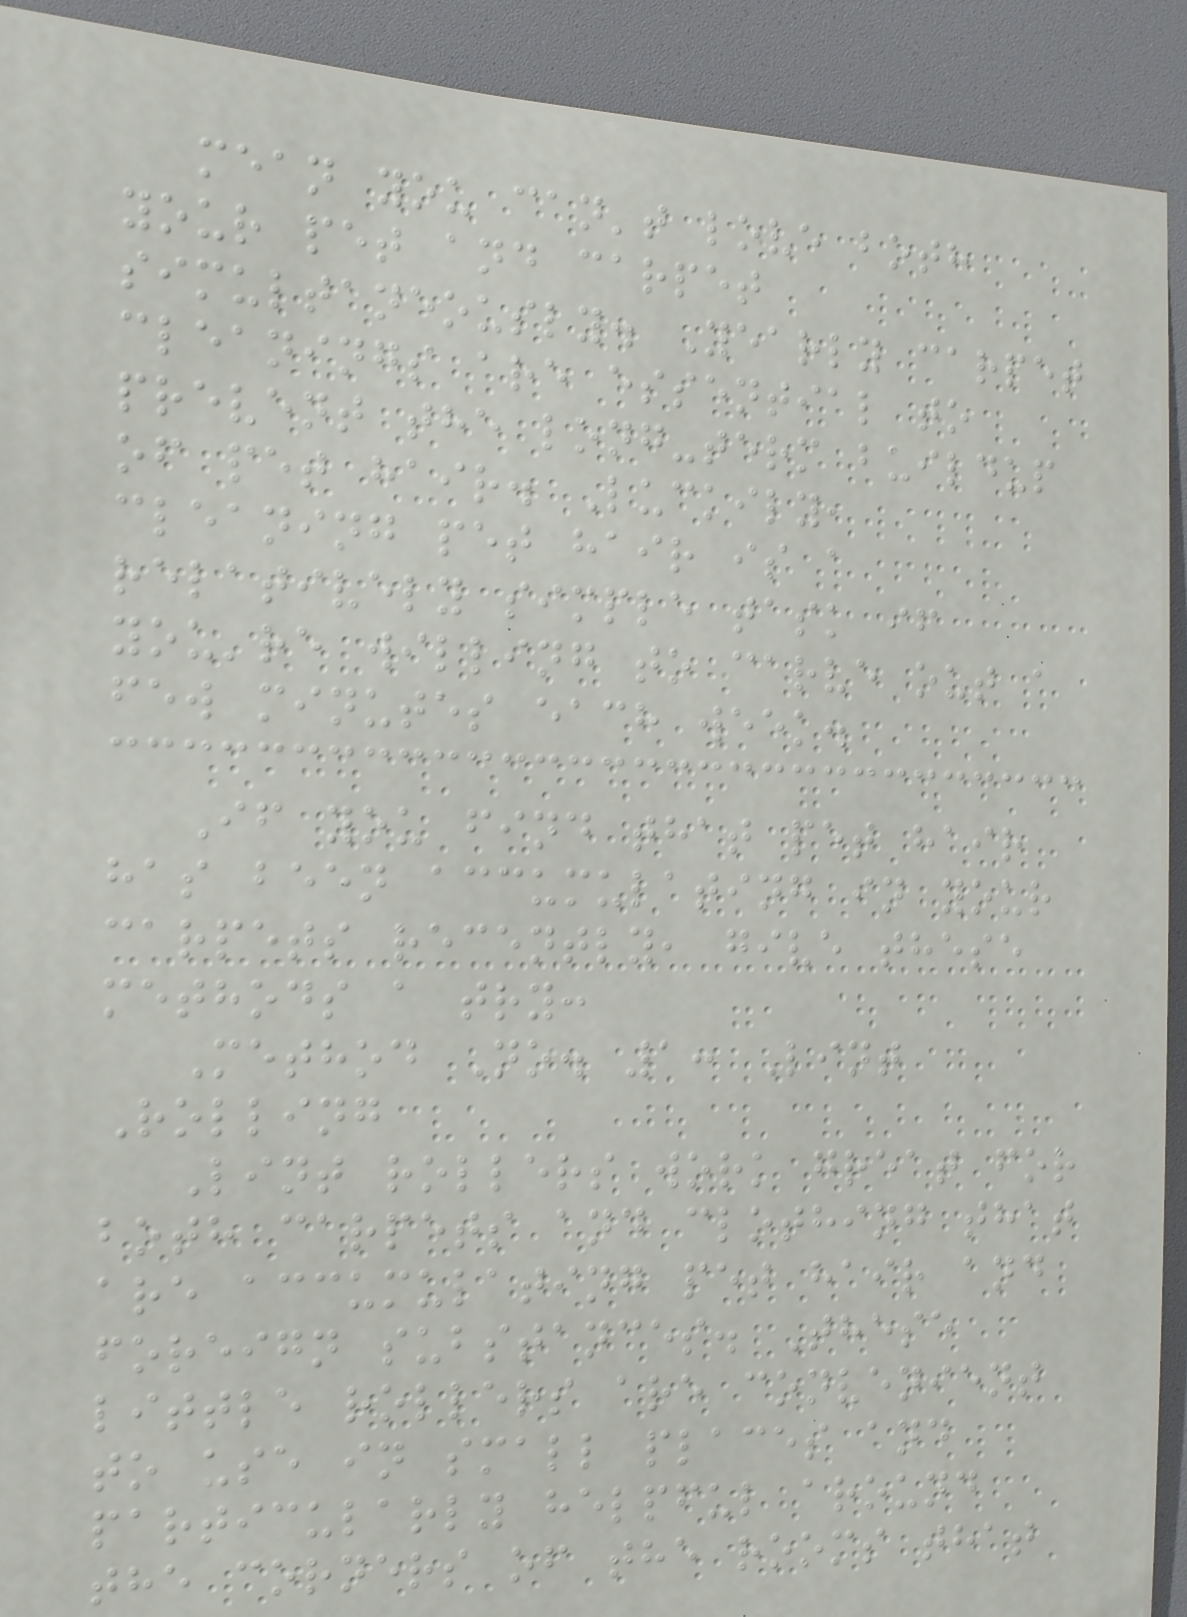mean you can't love both
your pet and carpet
simultaneously. Yearly carpet
cleanings are essential to
prevent the long-term buildup
of pet hair. Luckily,
cleaning pet hair is a
relatively simple task if
you're willing to carve out a
few minutes each week.
If you find that pet hair
has been accumulating in your
carpets recently, give these
methods a try:
Method No. 1: Lint
Rolling
Lint rollers work great for
both carpets and clothing that
are accumulating pet hair and
foreign substances. These
little rollers are convenient
to use in small places and
particularly helpful around
the corners of the rooms that
